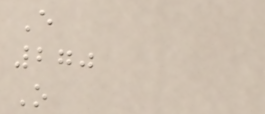E
270
O
